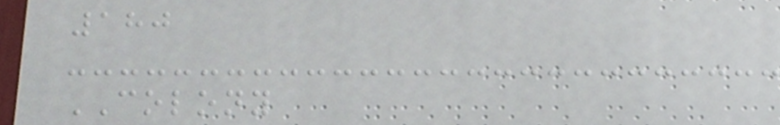180
COLONY
